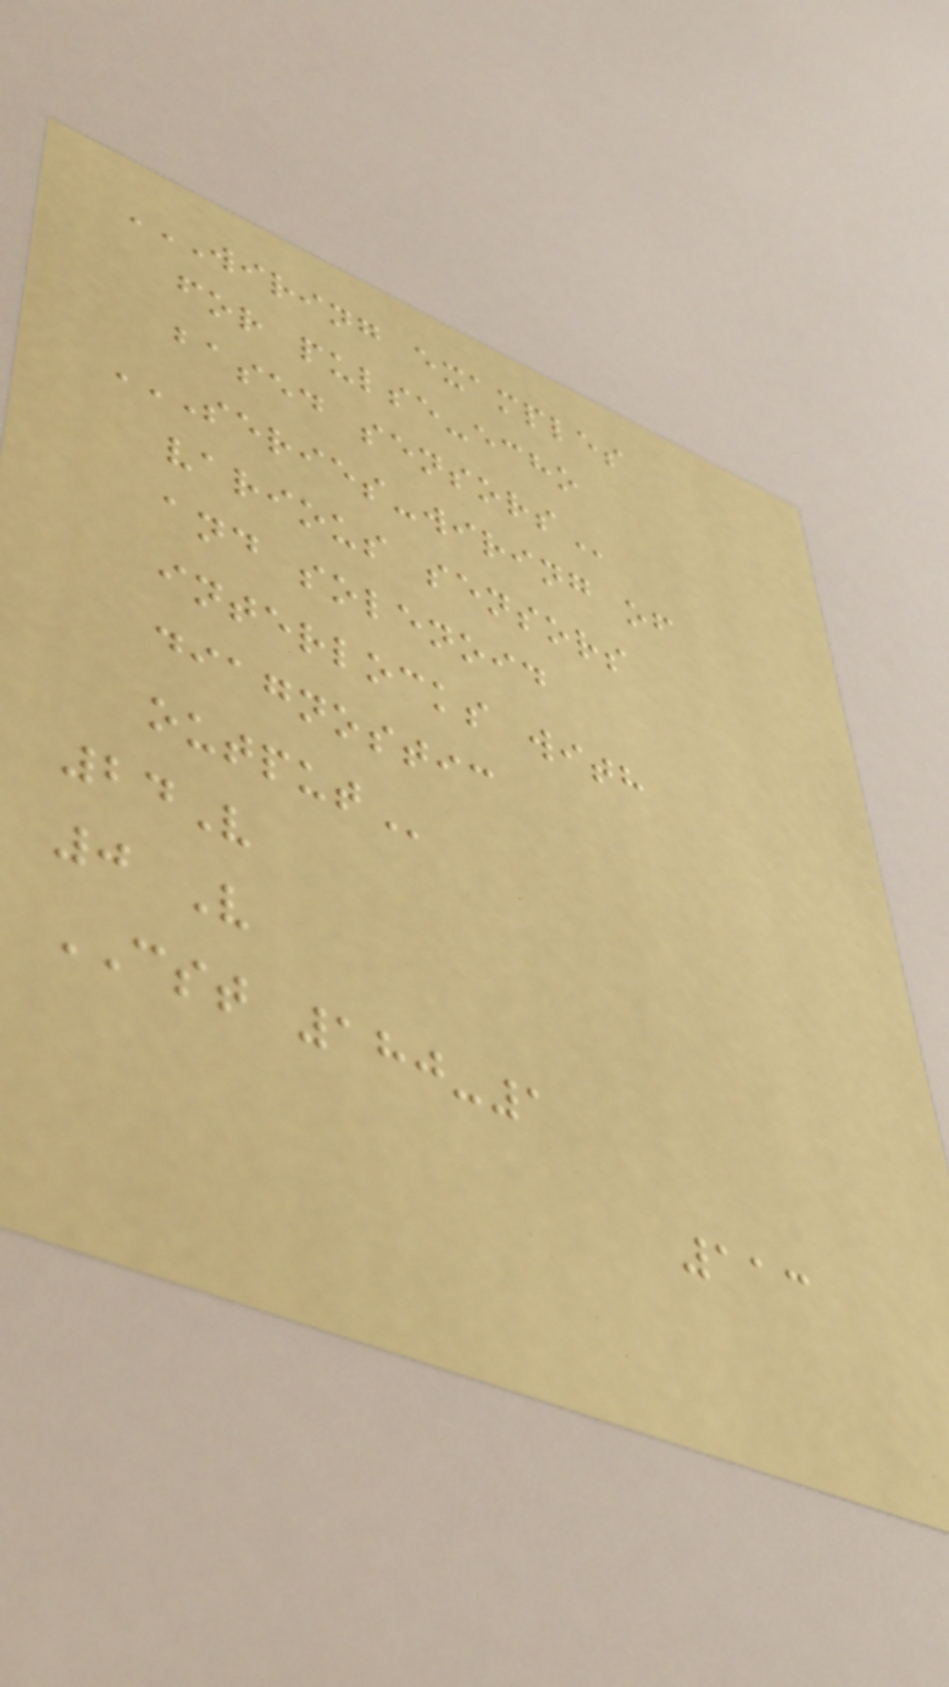WIRING EXAMPLES
FOR PULSE-ECHO
BASED SENSORS
SERIES-WIRING OF
VARIOUS SENSORS
AND SOLENOID
INTERLOCKS WITH
DIAGNOSTIC
OUTPUT
24V
0 V
CST 180-1
113
